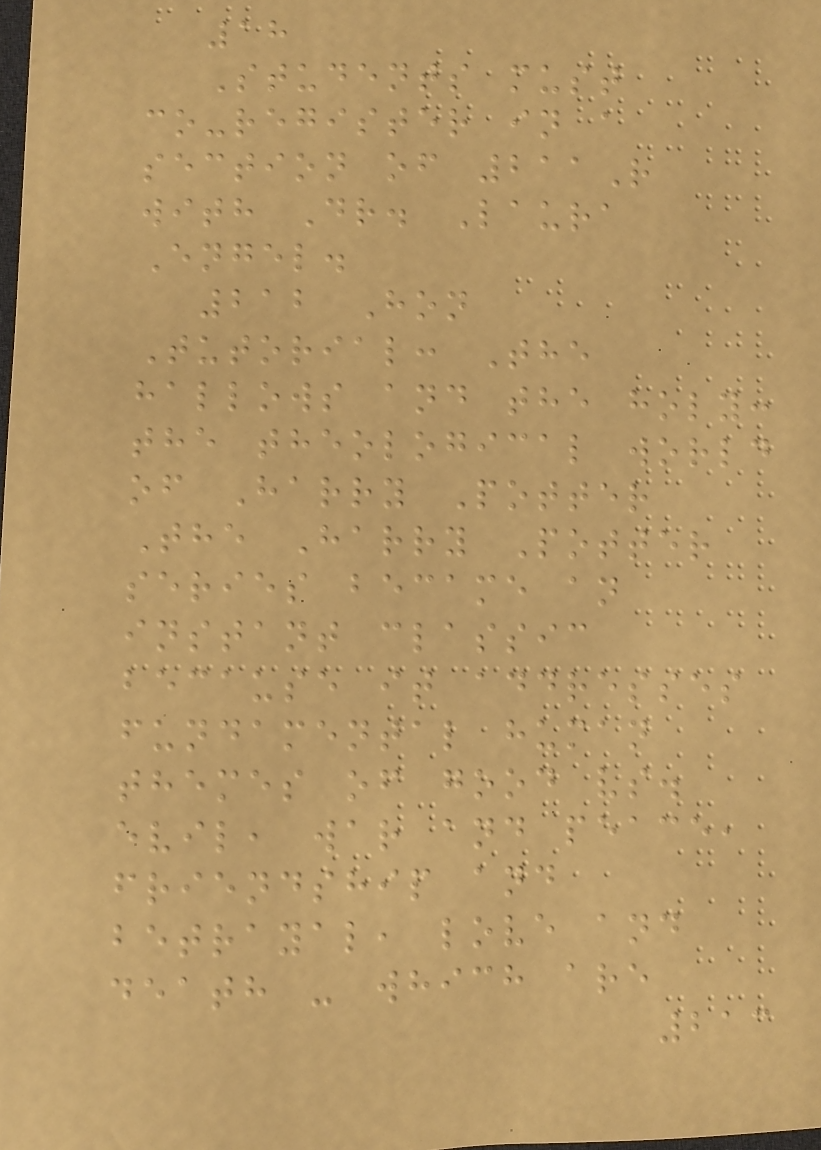18
Students must
co-register in a
section of 211R
with Dr. Laura
Engel.
212 Hon
Tutorial: The
hallows and the holy:
the theological world
of Harry Potter
The Harry Potter
series became an
instant classic
because it addresses
fundamental human
themes of good vs.
evil, war and peace,
friendship and
betrayal, love and
death - which are
213
